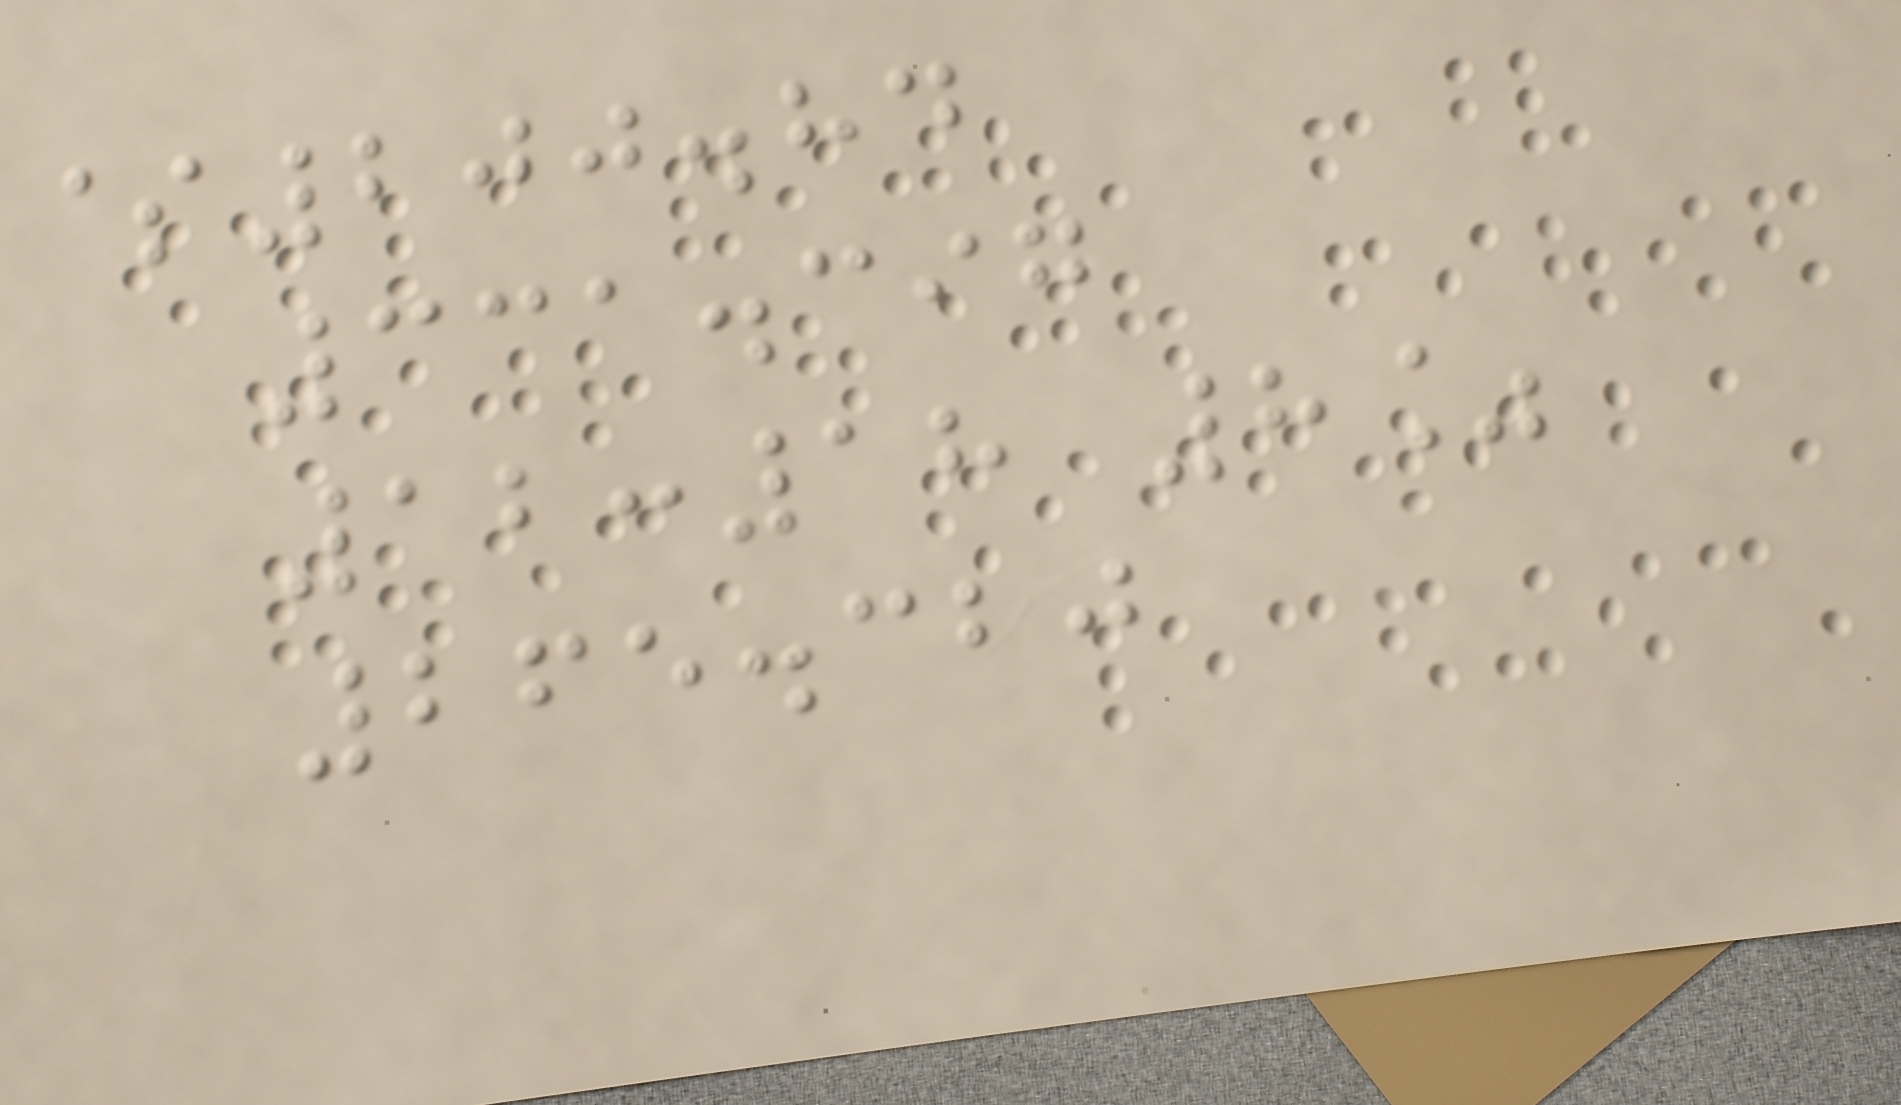$200.84
331.397
12:18 8%
265.320
